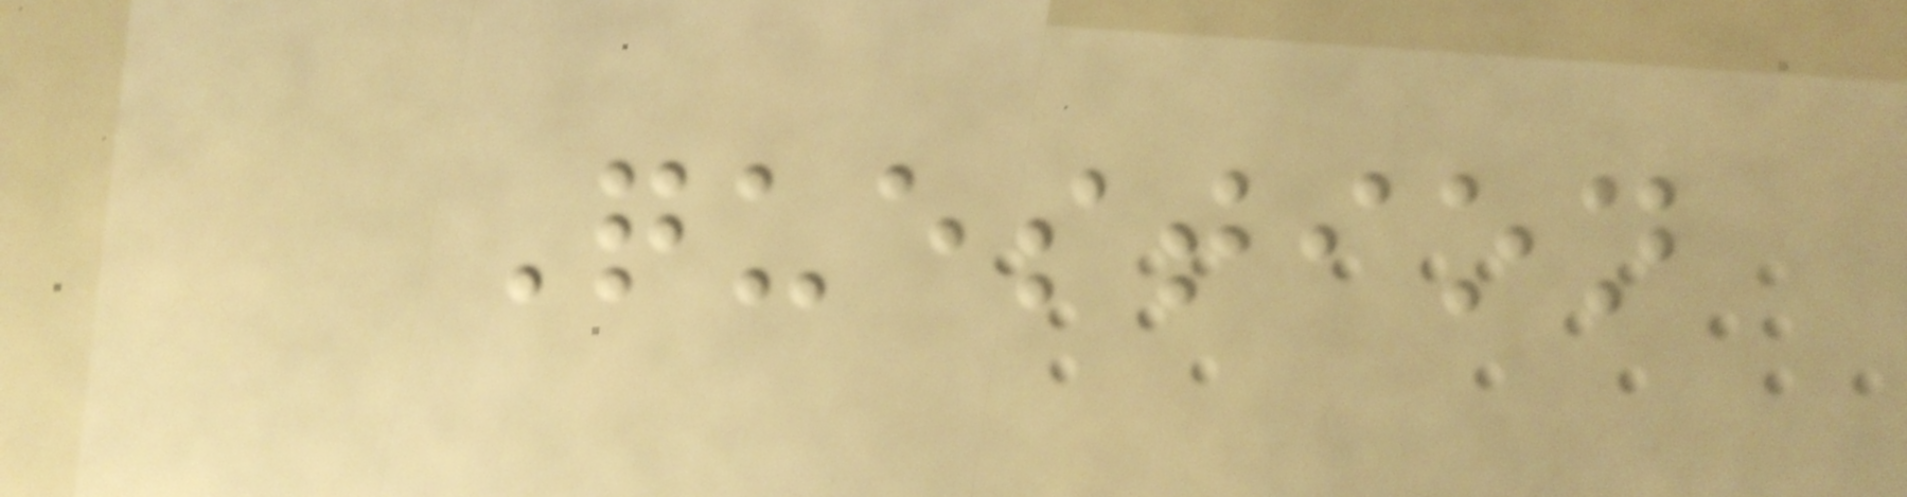Question
